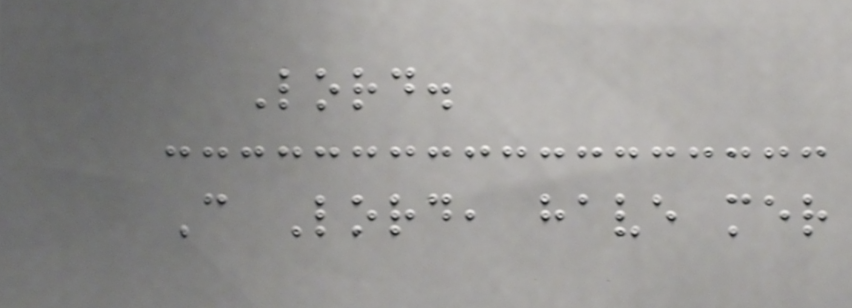Lord.
C Lord, have mer
